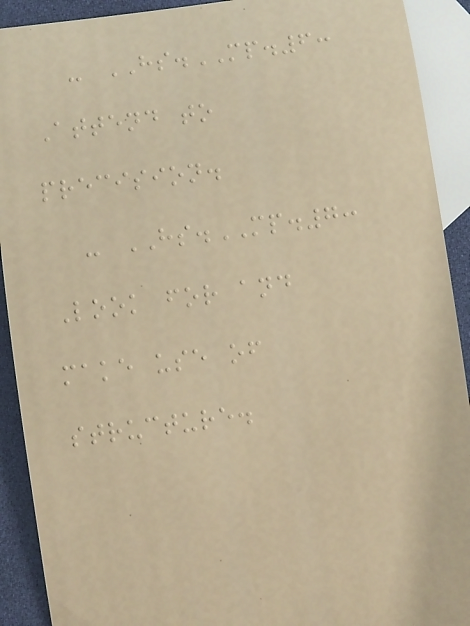- HS.MP.6:
Attend to
precision.
- HS.MP.7:
Look for and
make use of
structure.
